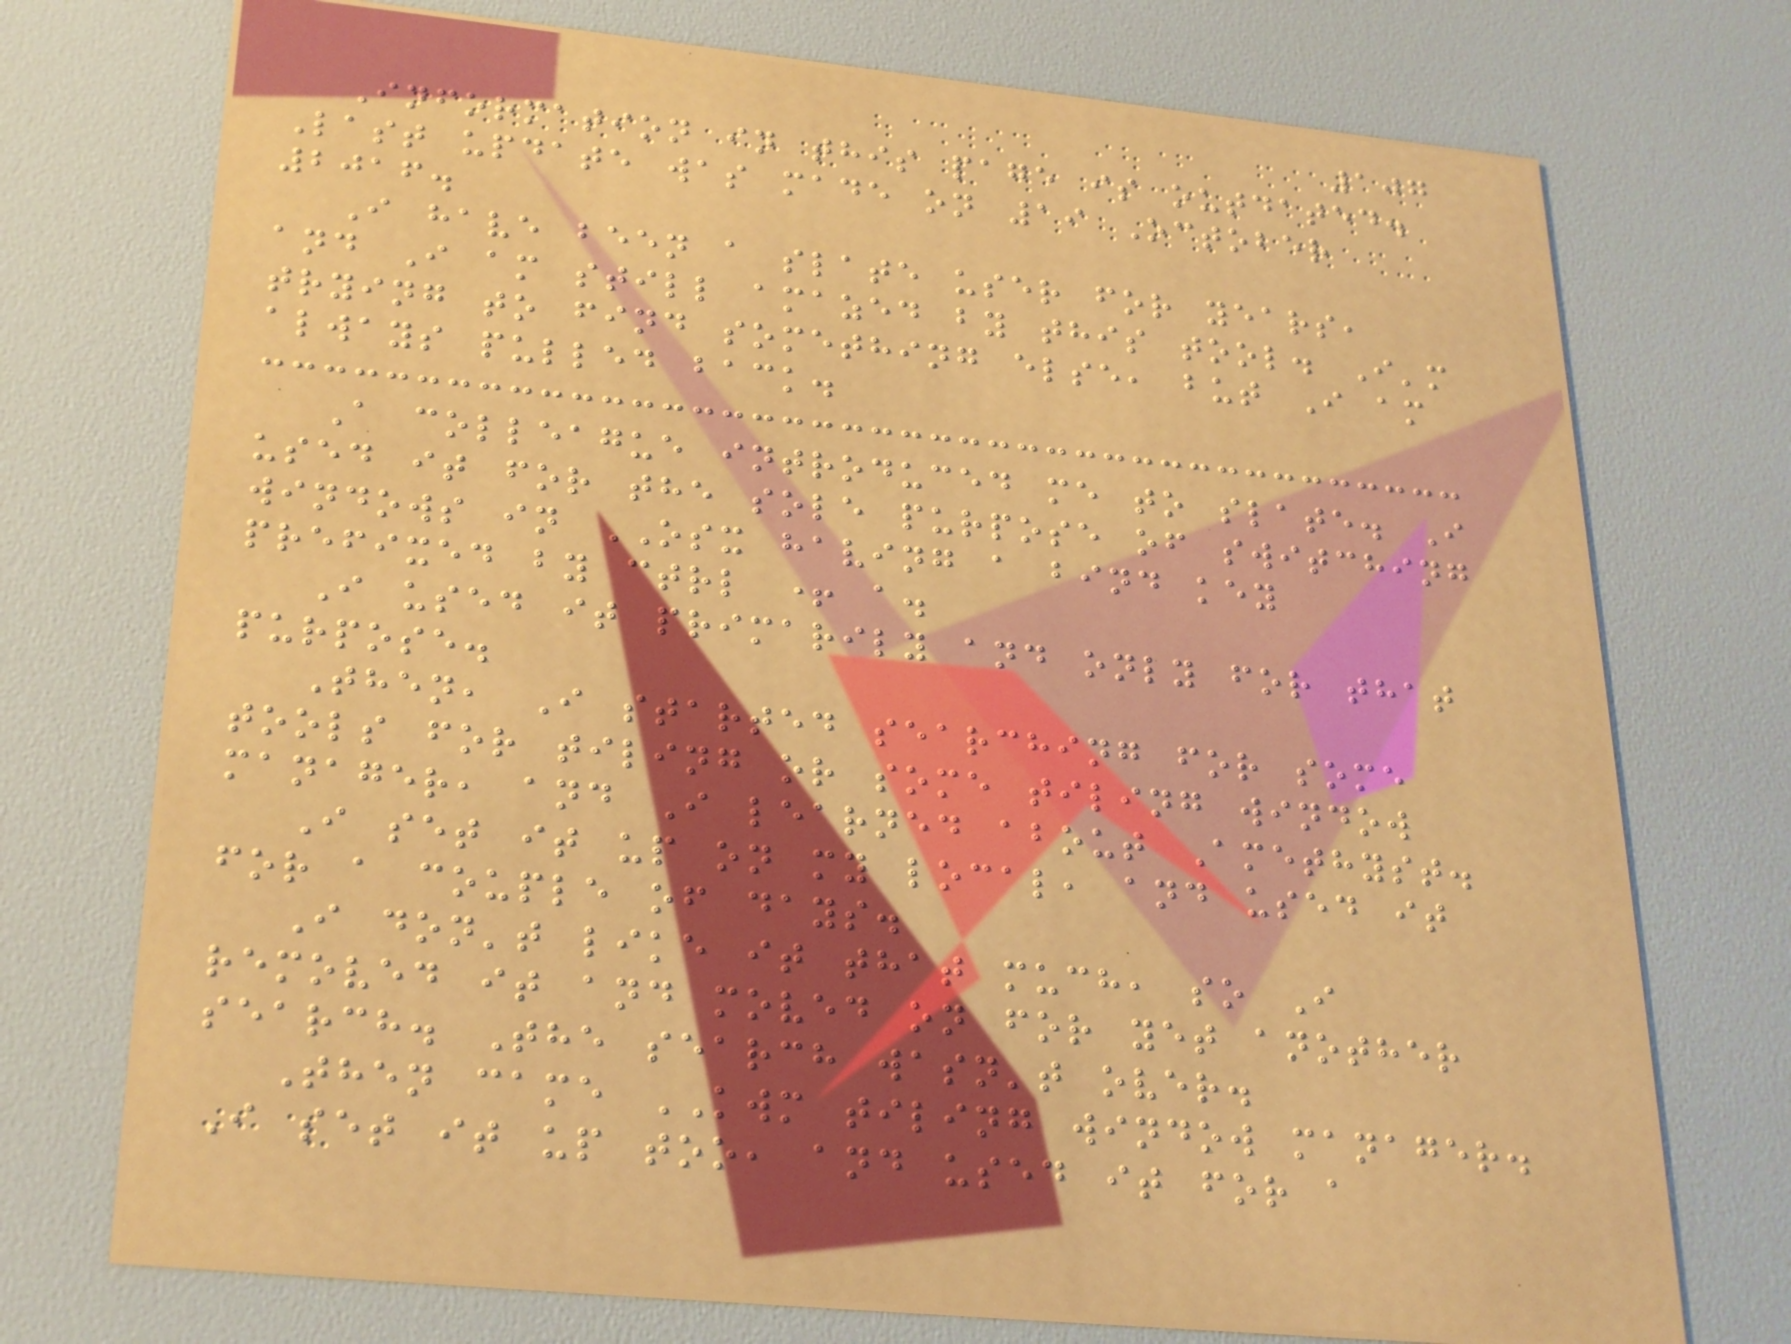107
Information in this page is outdated.
Last update was made on 19 October
2016.
I have been a slate user for years,
and I am still amazed by this tool. I'm
trying to find something else, but I am
always pulled back.
A colleague introduced me to slate. I
used it for the sole purpose of switching
windows in OSX having a bind key
prefixed by ctrl + a.
I used it primarily and only for that
purpose.
Then, I started searching for some
tools for tiling or some tiling window
manager, and I learned about Amethyst.
I set it up on my local, and used it
for a couple of days.
I don't like it that much, so I
removed it and moved on for yet another
search. The search wasn't over.
Then came KWM tiling window manager.
I set it up too, and used it for a
